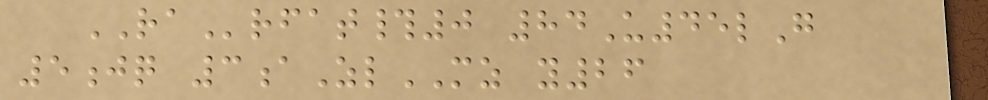RArfat#0 84U45lG
5jq 3aZlMZ y26
